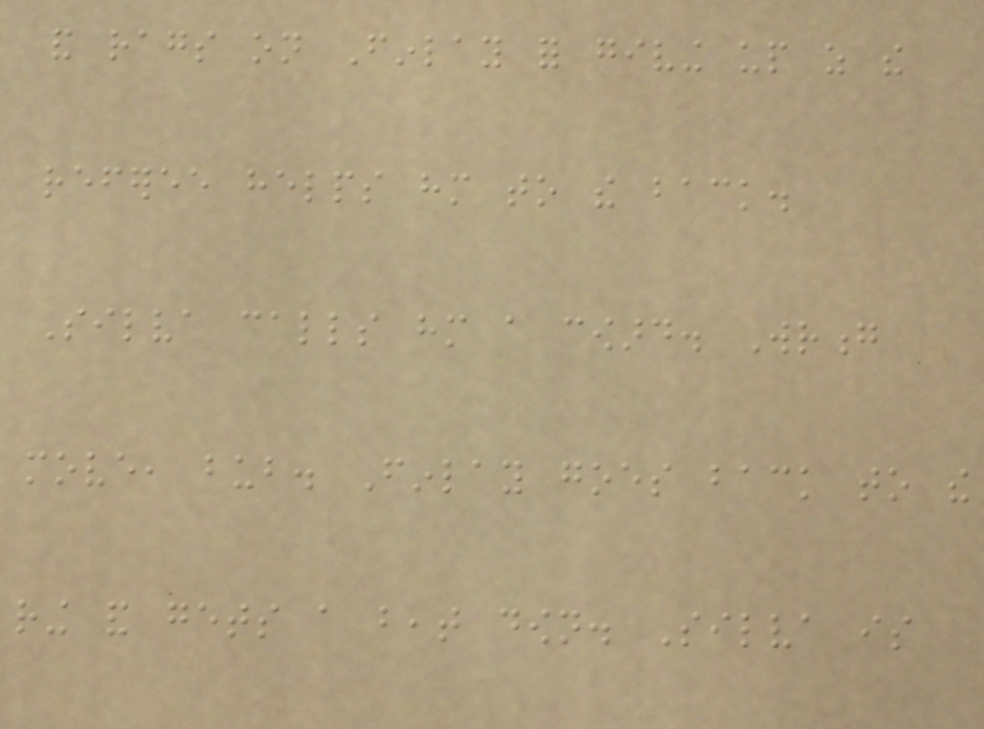and rags on Finlay for giving up as the
referee helps him to the back.
Silva calls him a coward. Wrong
move, bub. Finlay goes back to the
ring and gets a beat down. Silva is
